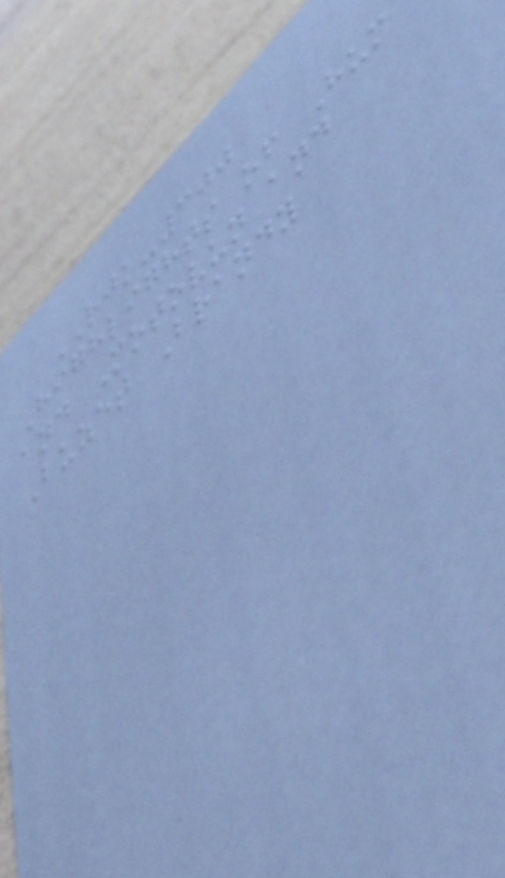RJK-300
Highlights of Hum
and Motovun and
Buzet Brandy
